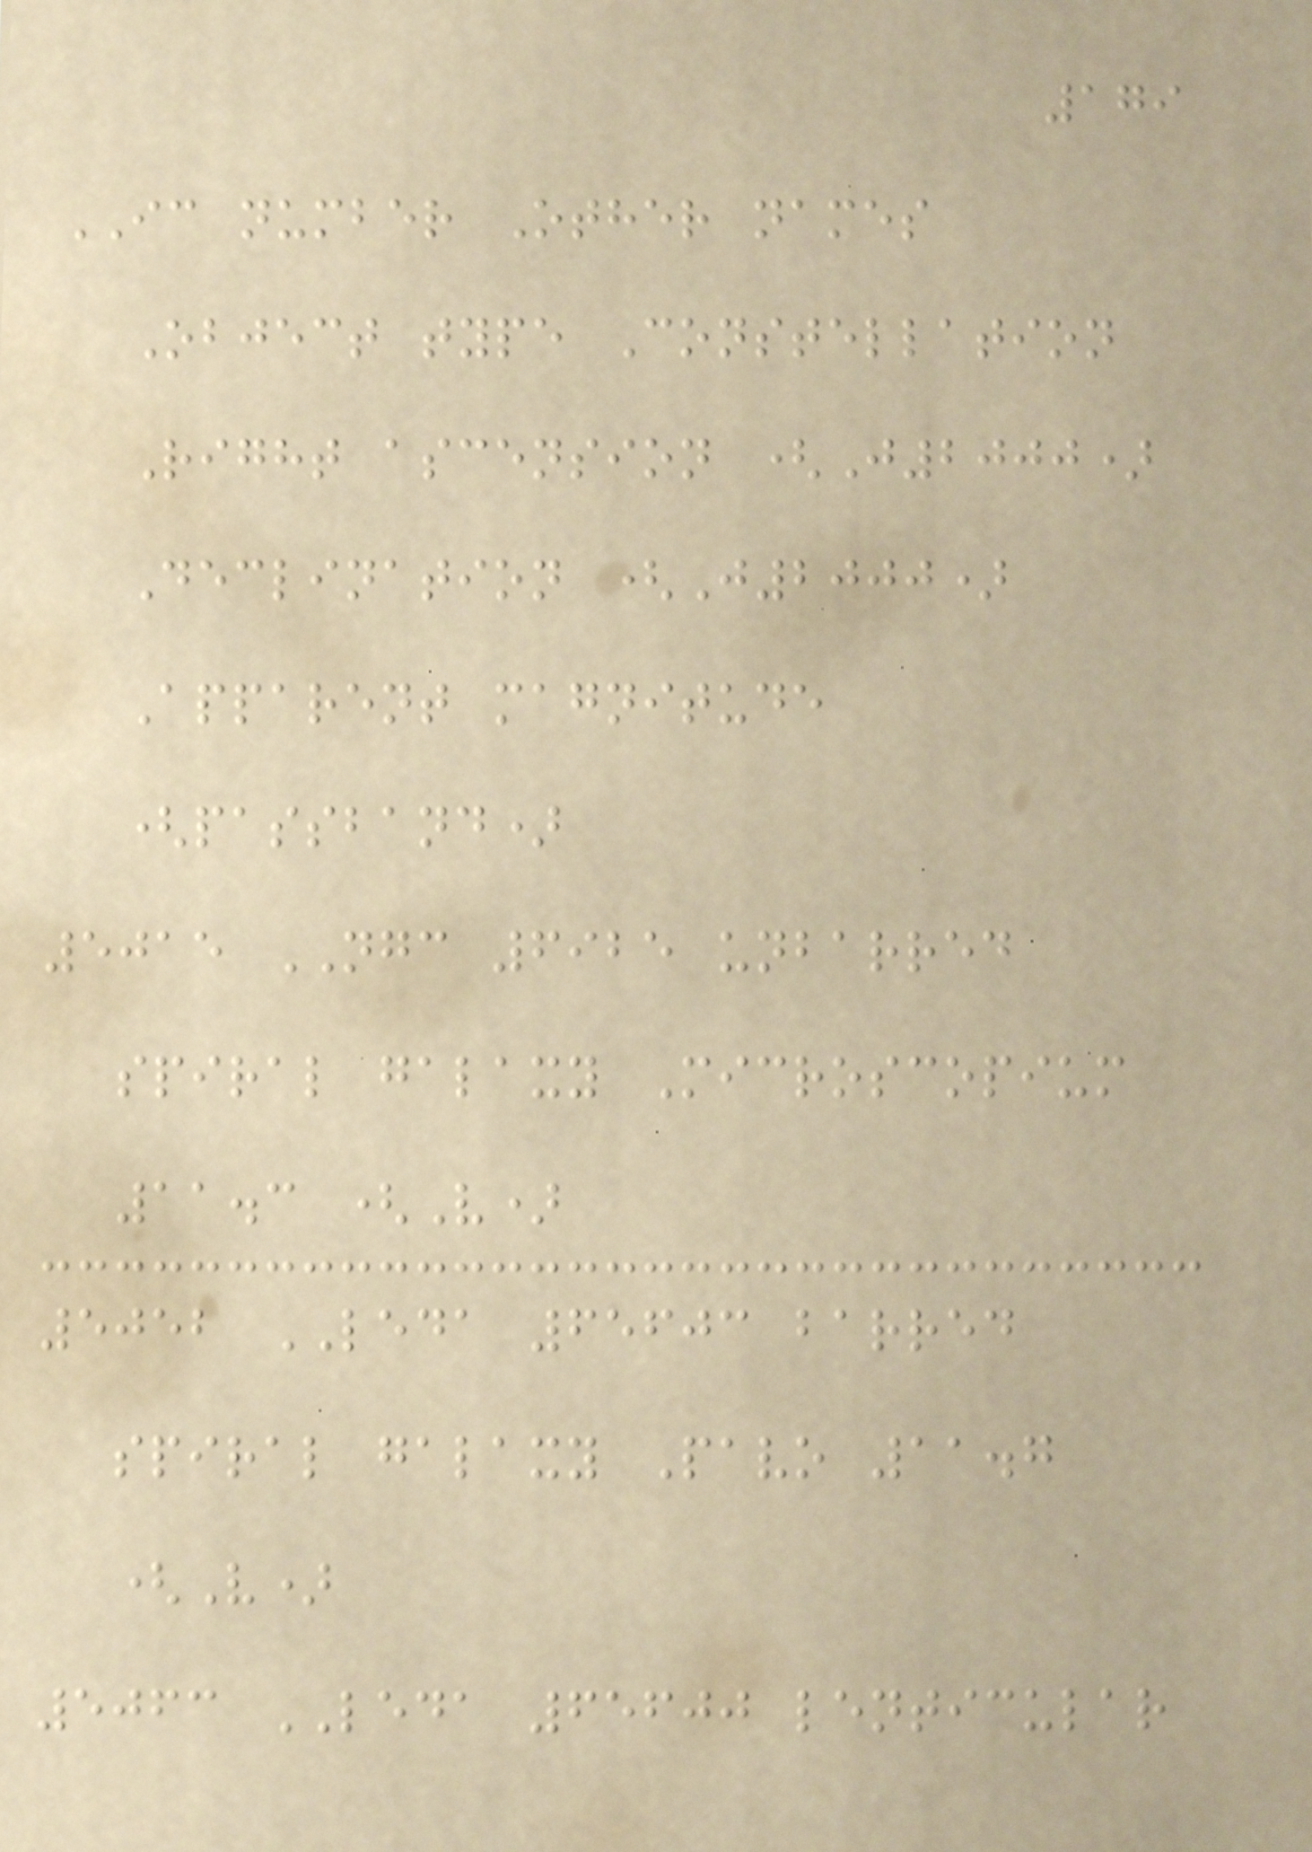179
IC number Other names
Object type Constellation
Right ascension (J2000)
Declination (J2000)
Apparent magnitude
(passband)
5015 NGC 6925 unbarred
spiral galaxy Microscopium
11.3 (V)
5052 LEDA 65603 barred
spiral galaxy Pavo 11.7
(V)
5063 LEDA 65600 lenticular
